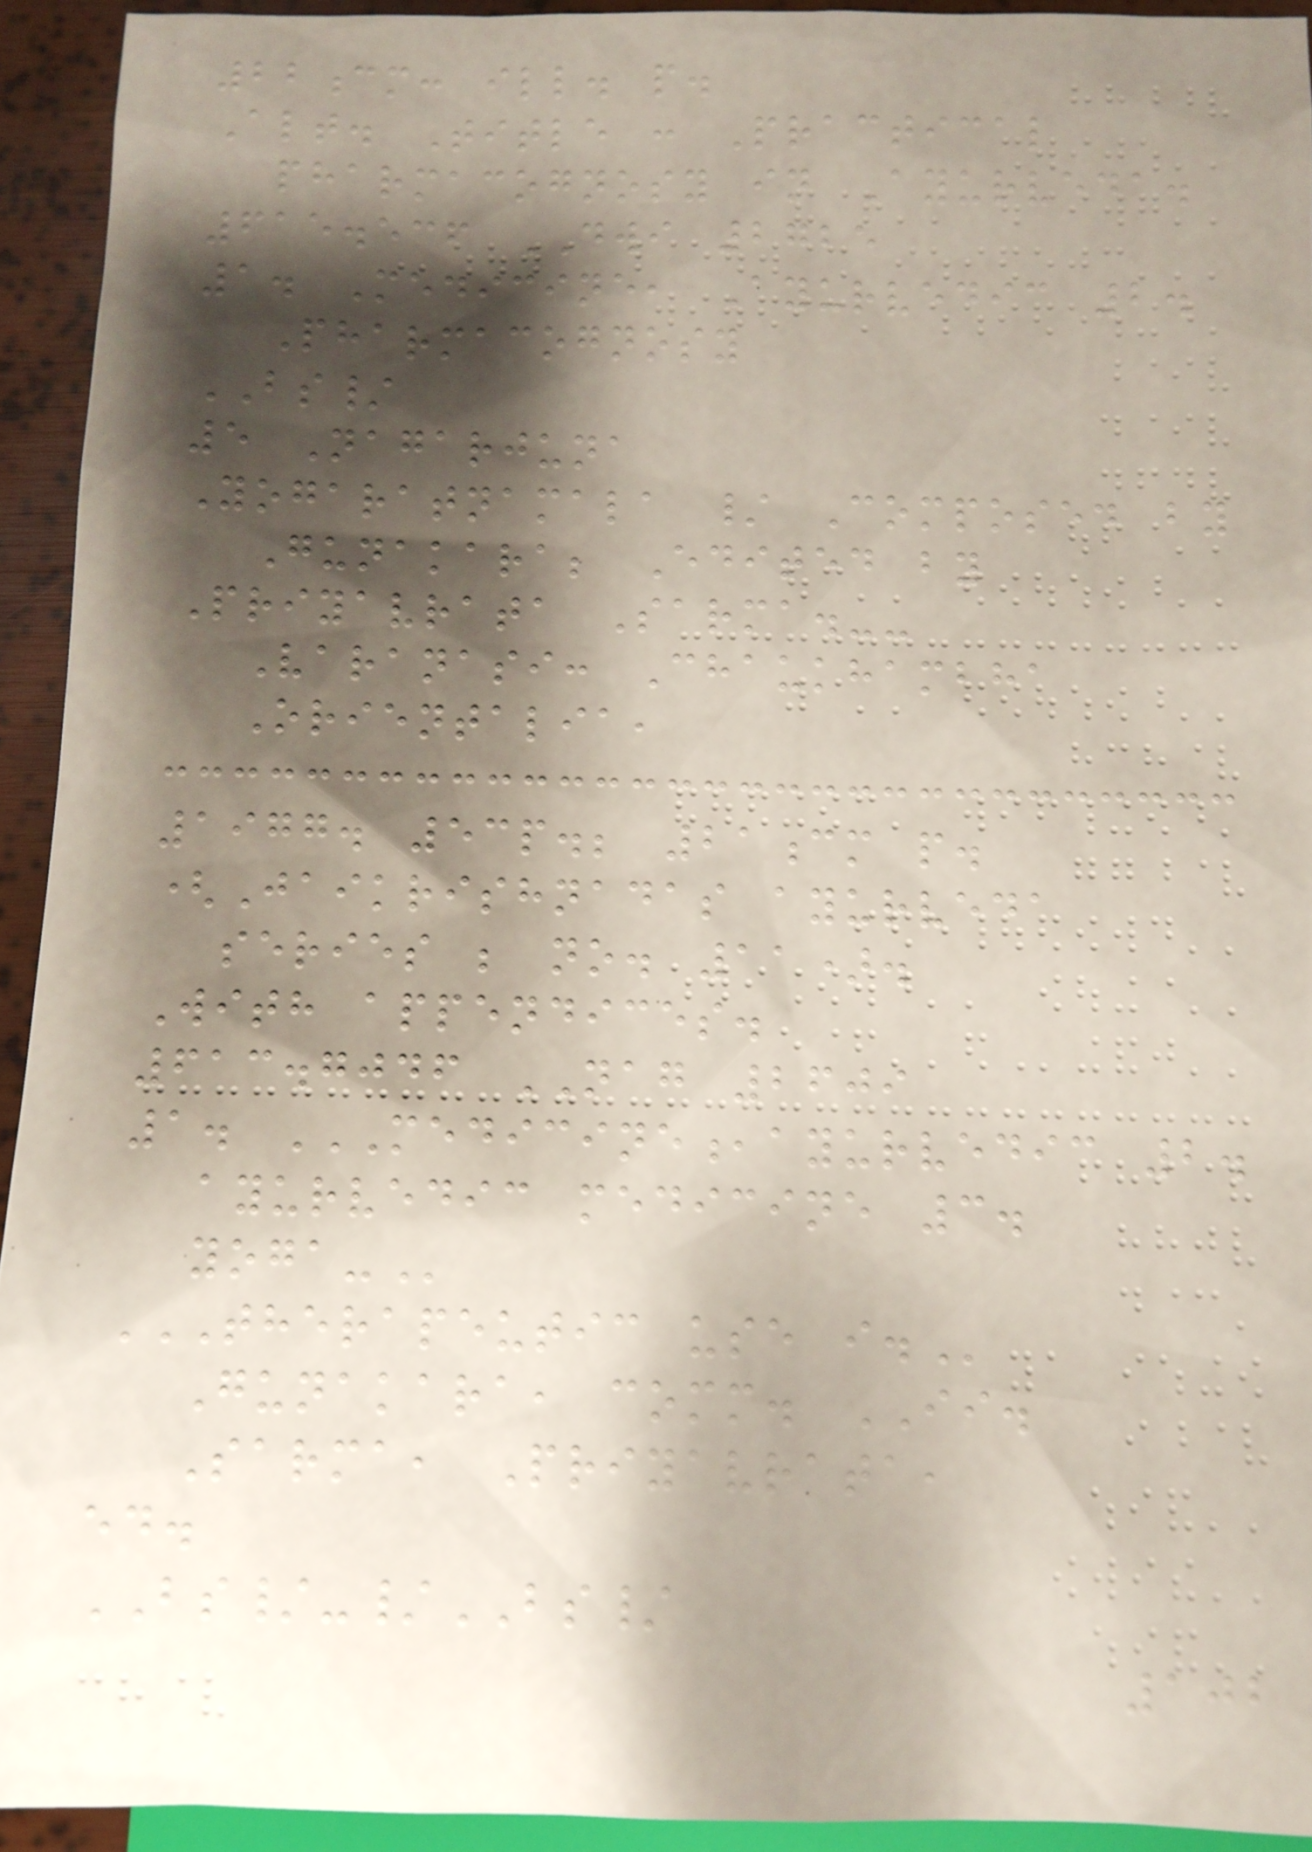22cm: ill. p.
Alt. Title : Practical
pharmacognosy in Ayurveda.
615.536 DWI 2725
1. Medicine, Ayurvedic 2.
Pharmacognosy
BS/
5 Nagarjuna
Yogaratnamala / Composed by
Gunakara; Edited by
Priyavrata Sarma.--
Varanasi: Chaukhambha
Orientalia,
1977. 53p.; 21cm p.
(Jaikrishnadas ayurveda
series ; no. 11).
With appendices.
613.7046 NAG 2609
1. MEDICINE,AYURVEDIC 2.
AYURVEDIC MEDICINE 3.
YOGA-
THERAPEUTIC USE I.
Gunakara, comm. II.
Sarma, Priyavrata,
ed.
BS/-/BS/
102
